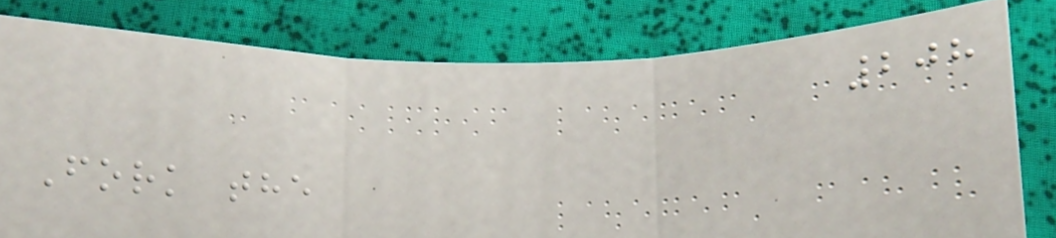208
Fork the
